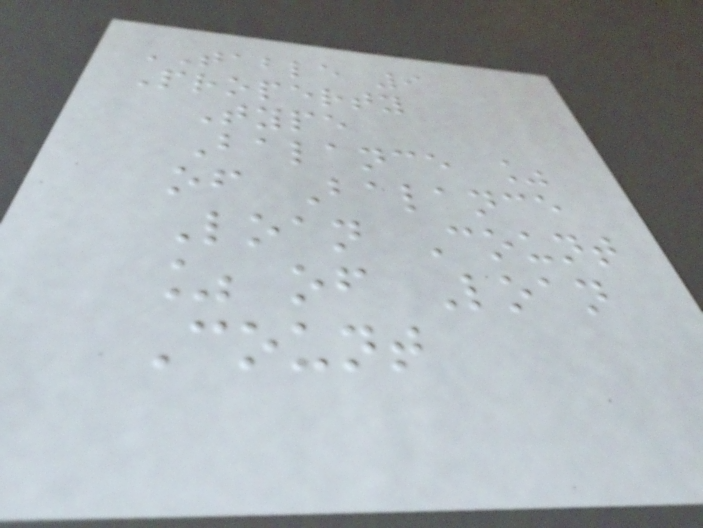TABLE 9
Property
Type
Balance %
of Balance
Loan Count
% of Loan
Count
